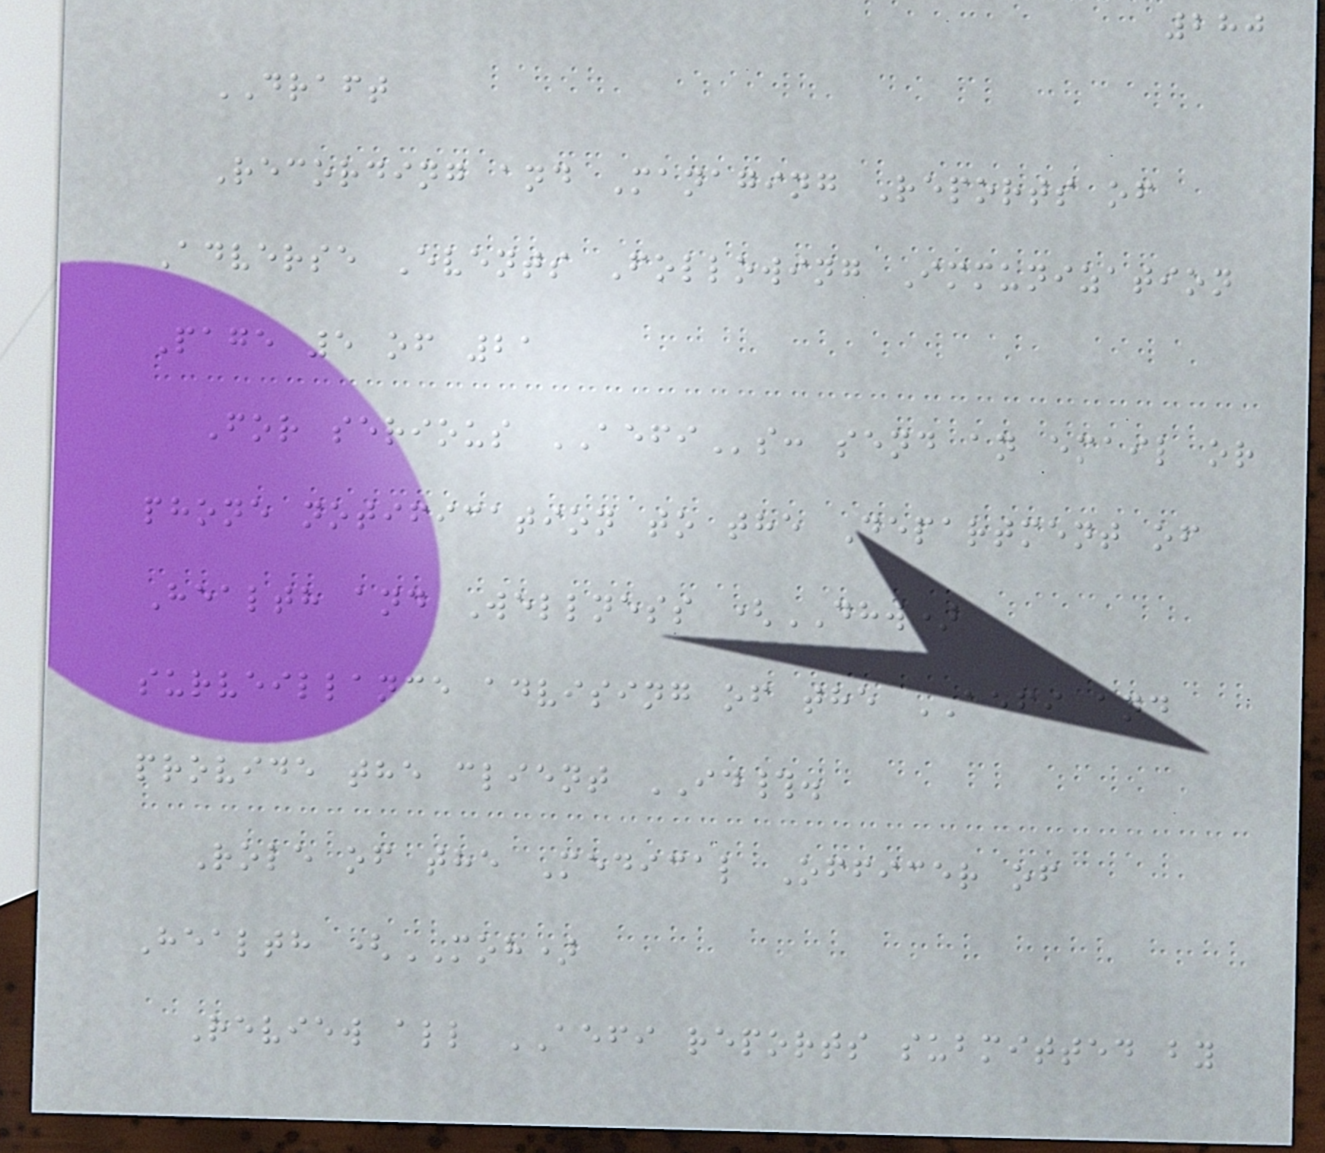280
DRAFT
Recording and Managing Reports of
Adverse Events Following Immunization
Page 5 of 21
For serious AEFIs: send an email or
phone notification to the Department of
Health and Wellness (DHW)
surveillance advising of the AEFI and
provide the client ID#.
Role of the Medical Officer of
Health (MOH)
Review all AEFI reports submitted by
